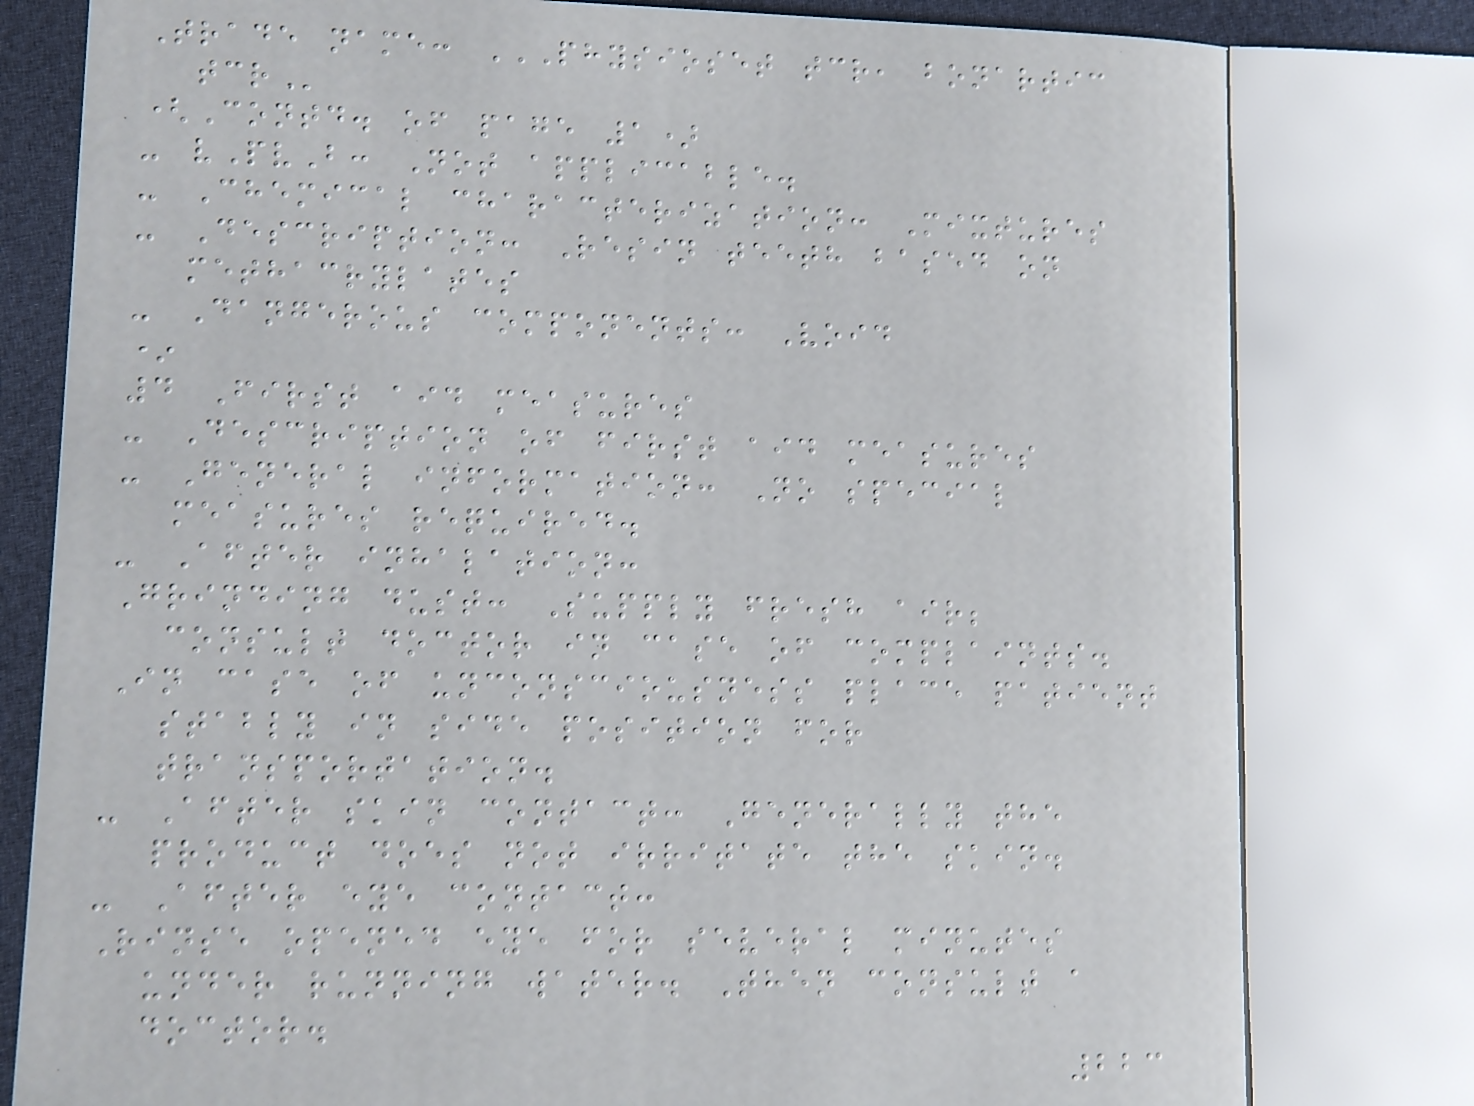Trade name: PHYSIOSET TCR, BONARTIC
TCR
(Contd. of page 1)
- vPvB: Not applicable.
- Chemical characterization: Mixtures
- Description: Resin teeth based on
methacrylates
- Dangerous components: Void
*
4 First aid measures
- Description of first aid measures
- General information: No special
measures required.
- After inhalation:
Grinding dust: Supply fresh air;
consult doctor in case of complaints.
In case of unconsciousness place patient
stably in side position for
transportation.
- After skin contact: Generally the
product does not irritate the skin.
- After eye contact:
Rinse opened eye for several minutes
under running water. Then consult a
doctor.
223
